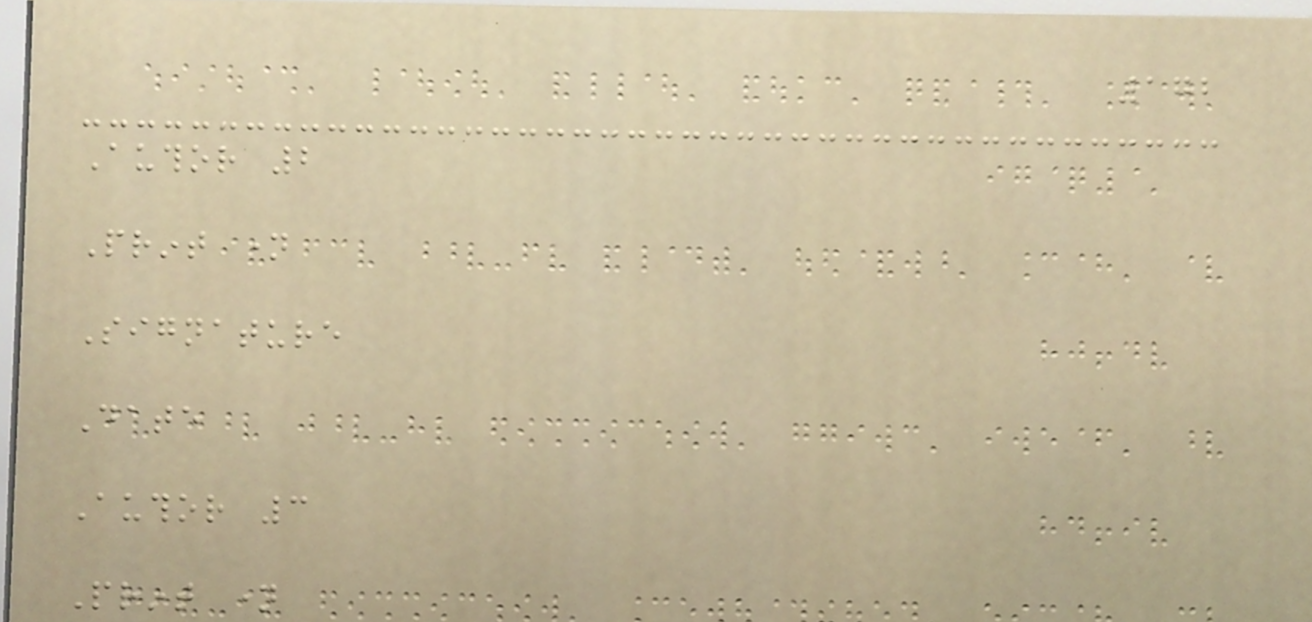172
Author 2
Print name
Signature
Date
Author 3
Print name
